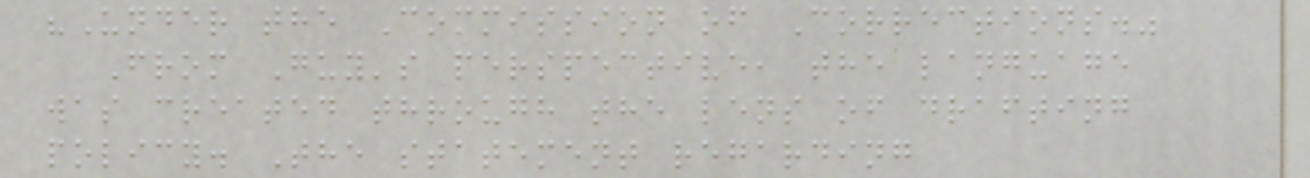"Under the Commission of Corrections."
From Guy's perspective, the language
was created through the lens of drafting
policy. The statement regarding
